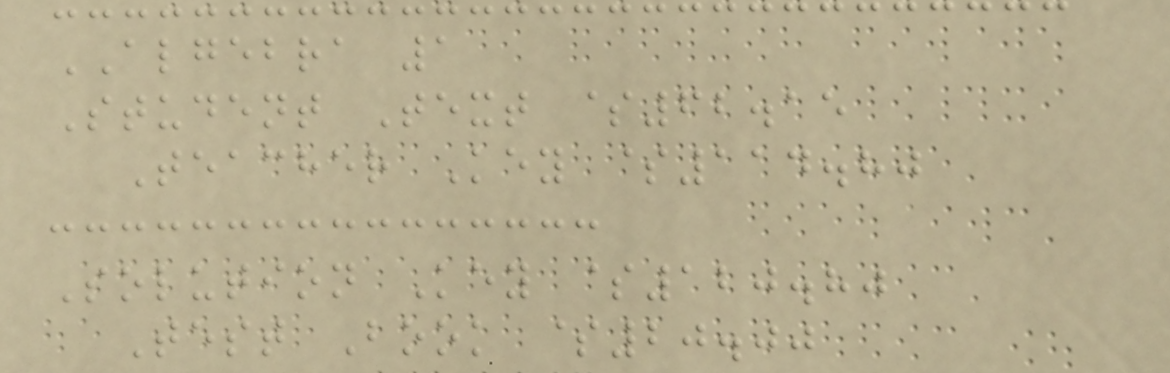ALGEBRA 1
Student Text $62.15
Teacher Key $114.80
Solution Key $120.80
Test Book $20.00
